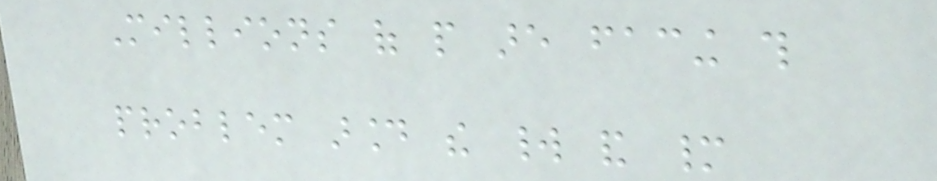Millions of people are facing this
problem around the world and many
